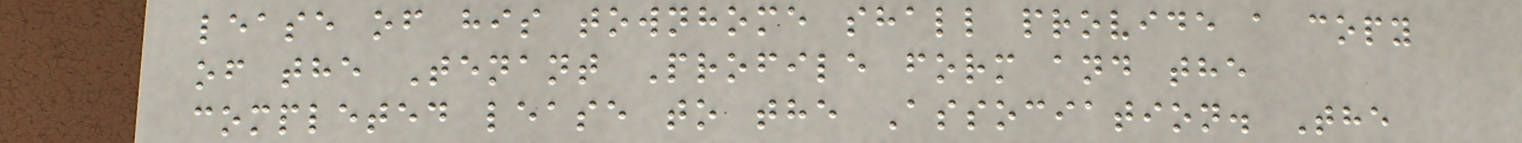lease of his townhome shall provide a copy
of the Tenant Profile form and the
completed lease to the Association. The
